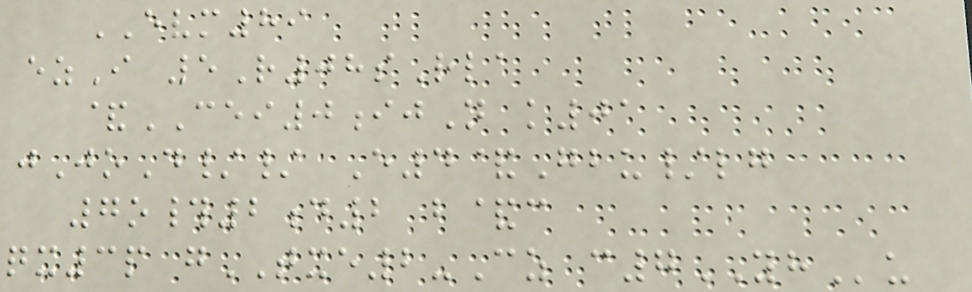EVM89
ezI 5R08sRla
&CEI0ijN k01
jJoD// E4&Gbu/lg
7o#2d2 b&c
qx3p gTXE2-Cz c7YHu
